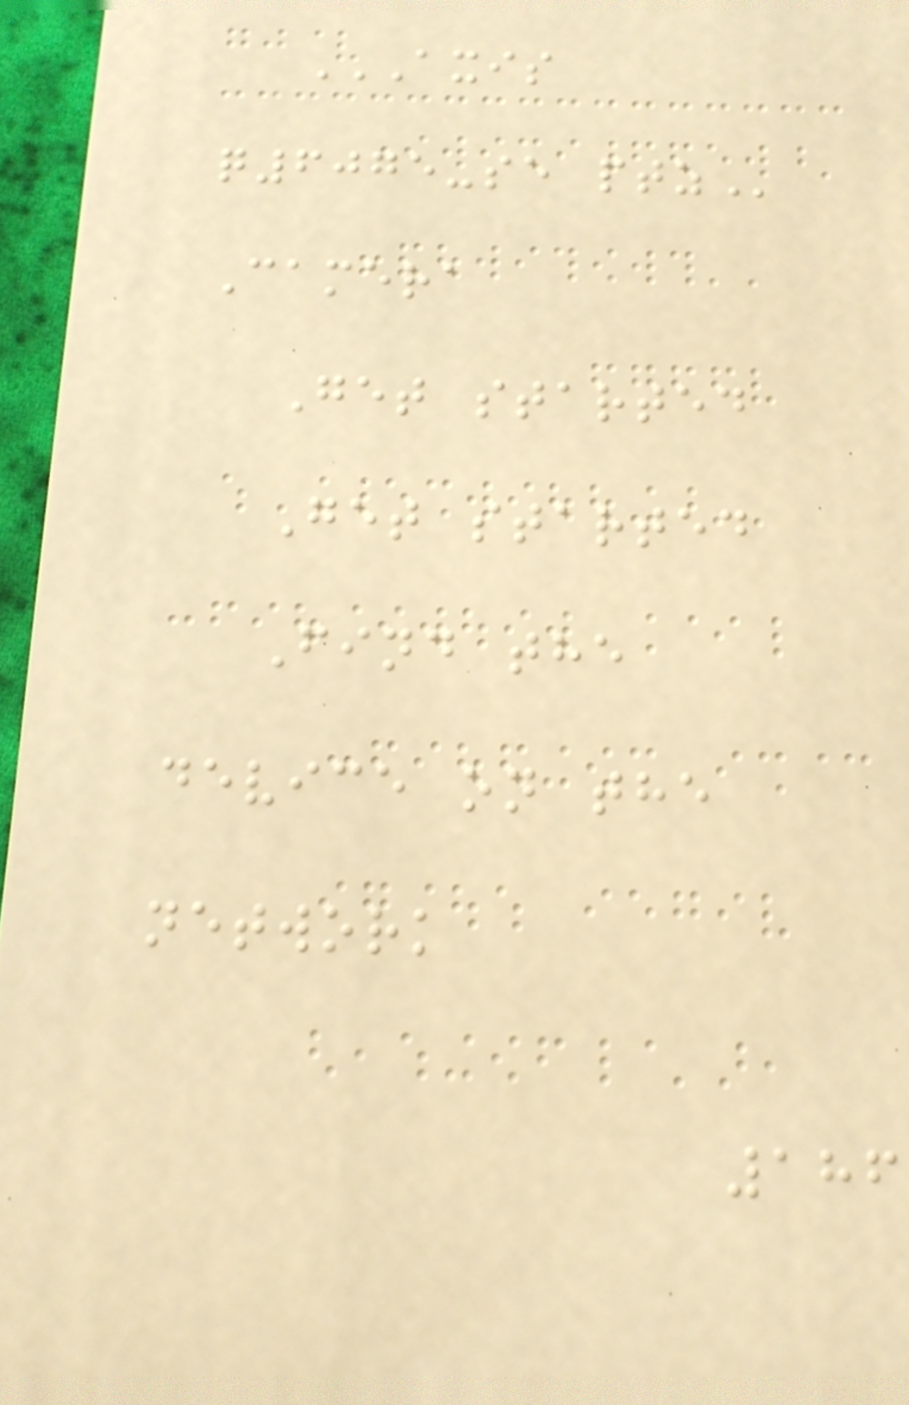AXIS
Q6075-SE PTZ
Camera
Get started
Get started
Find the
device on the
network
186
